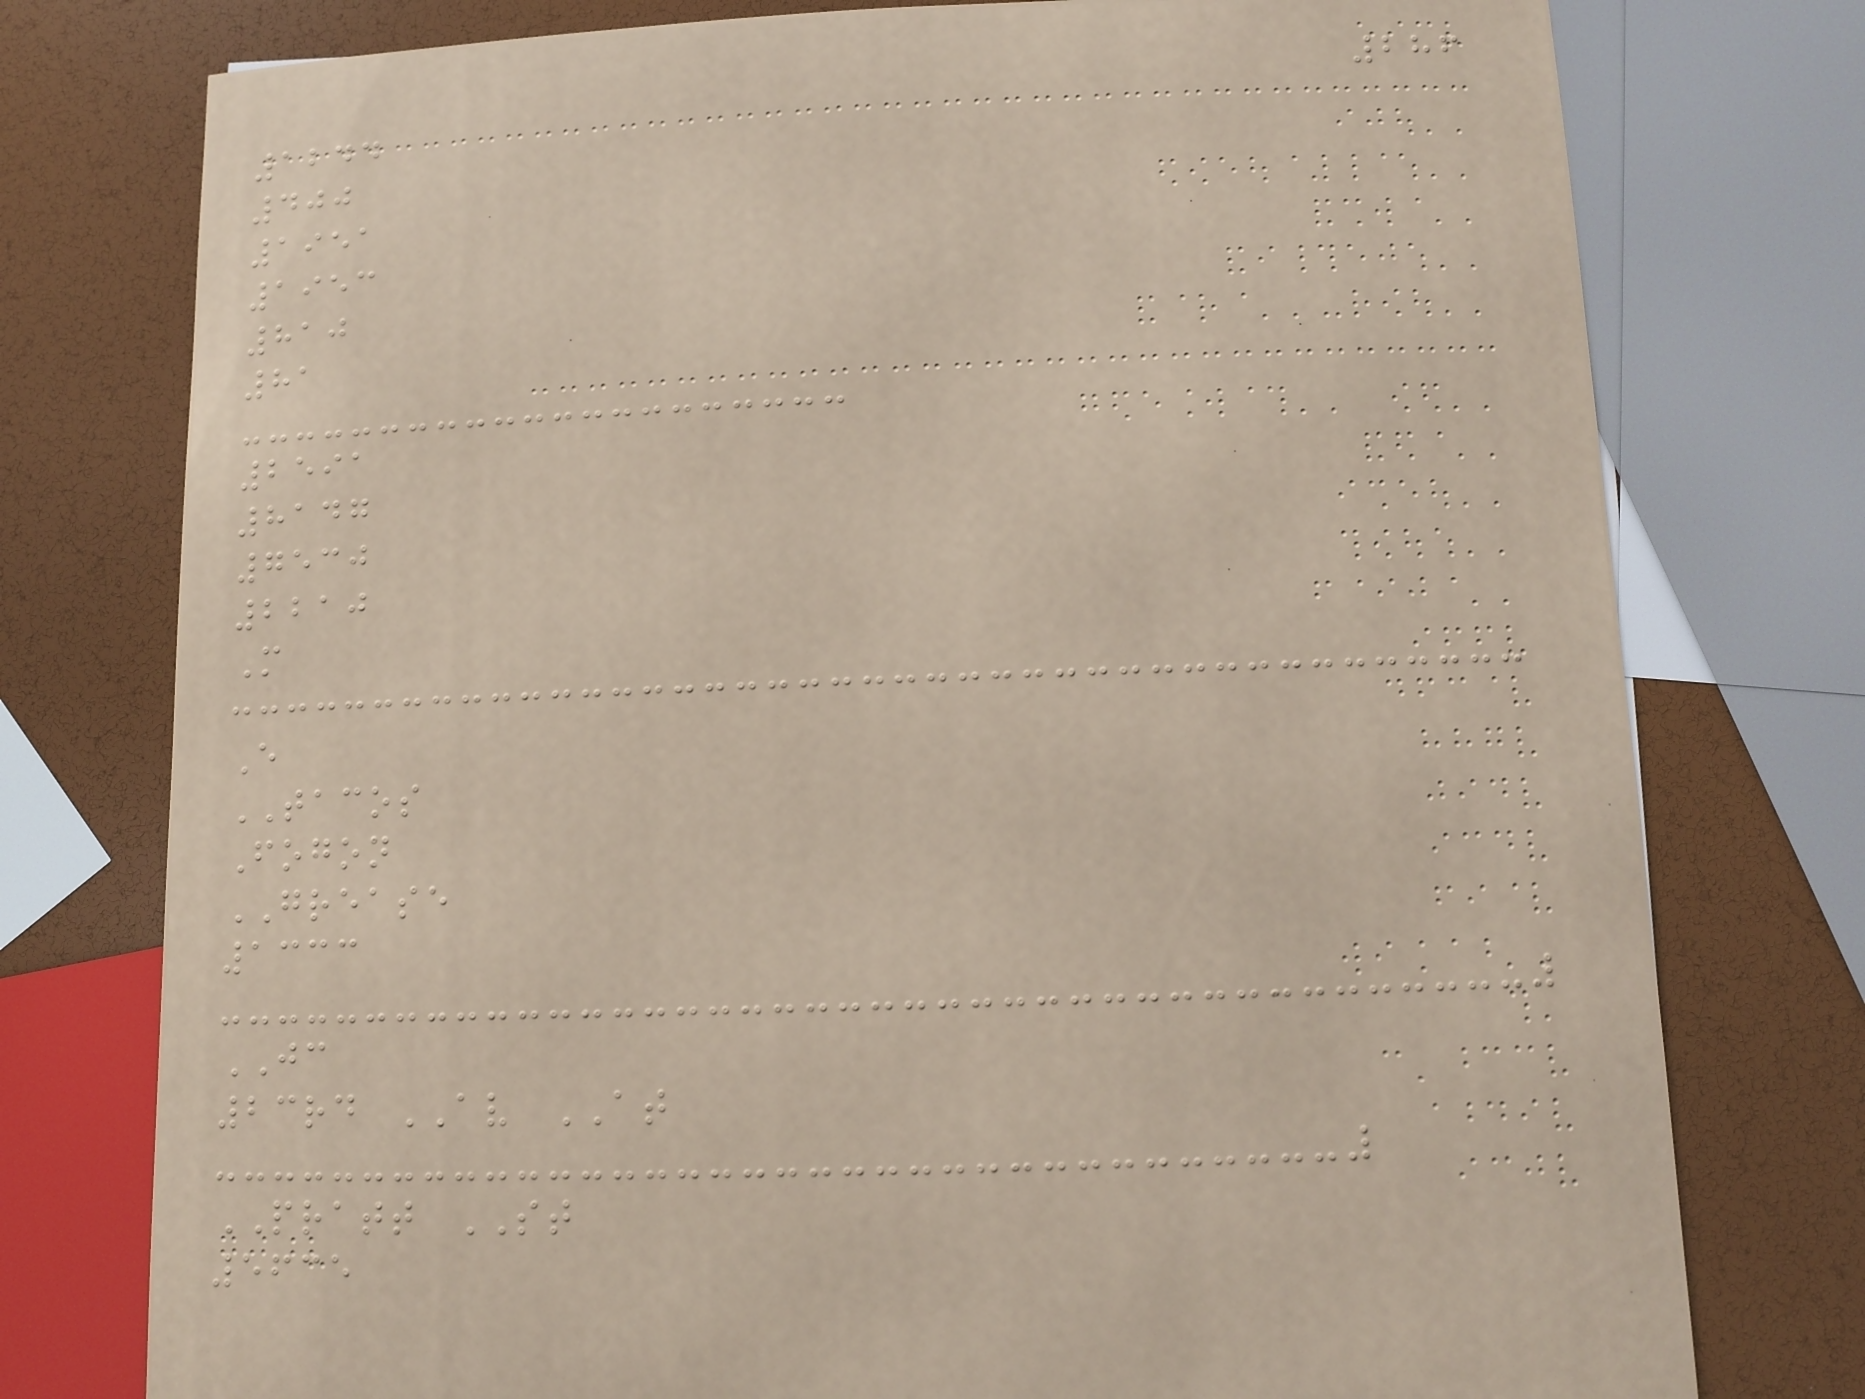286
1244
400
1951
1953
810
81
2591
8147
7530
2210
M
E
TACOS
Fogon
GREASE
1333
JC
23rd AV AT
PRATT ST
5635
